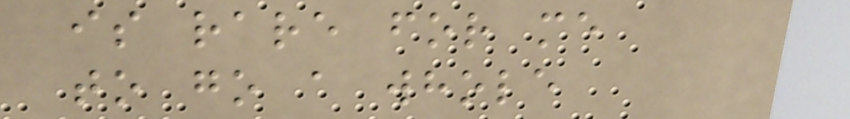is rare for me
to go a whole
